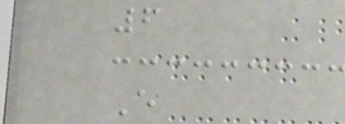6
E
